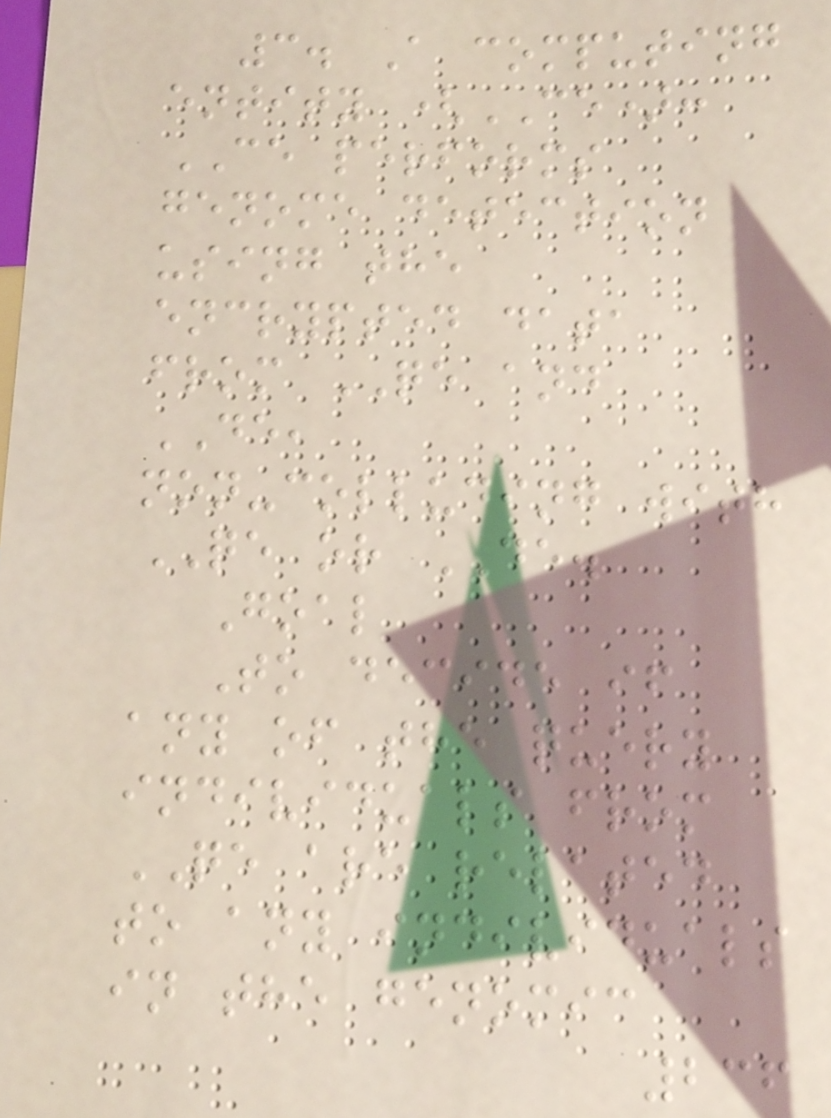3. A computing
entity (CE):
CE performs
genome detection
using the
encrypted data
from QE and
DE,
non-colluding with
QE or DE.
Goal
To decide if
any of the query
individuals from
QE are related
to any individuals
in the genomic
236
